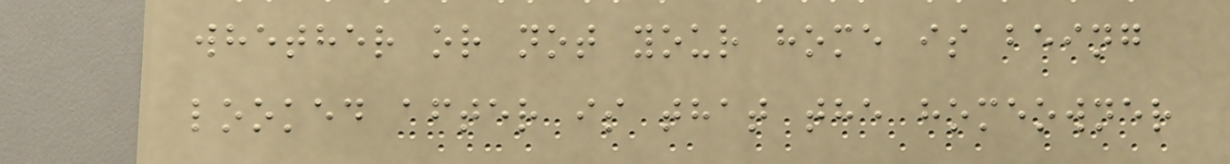whether or not your home is being
looked after is that the homeowner
